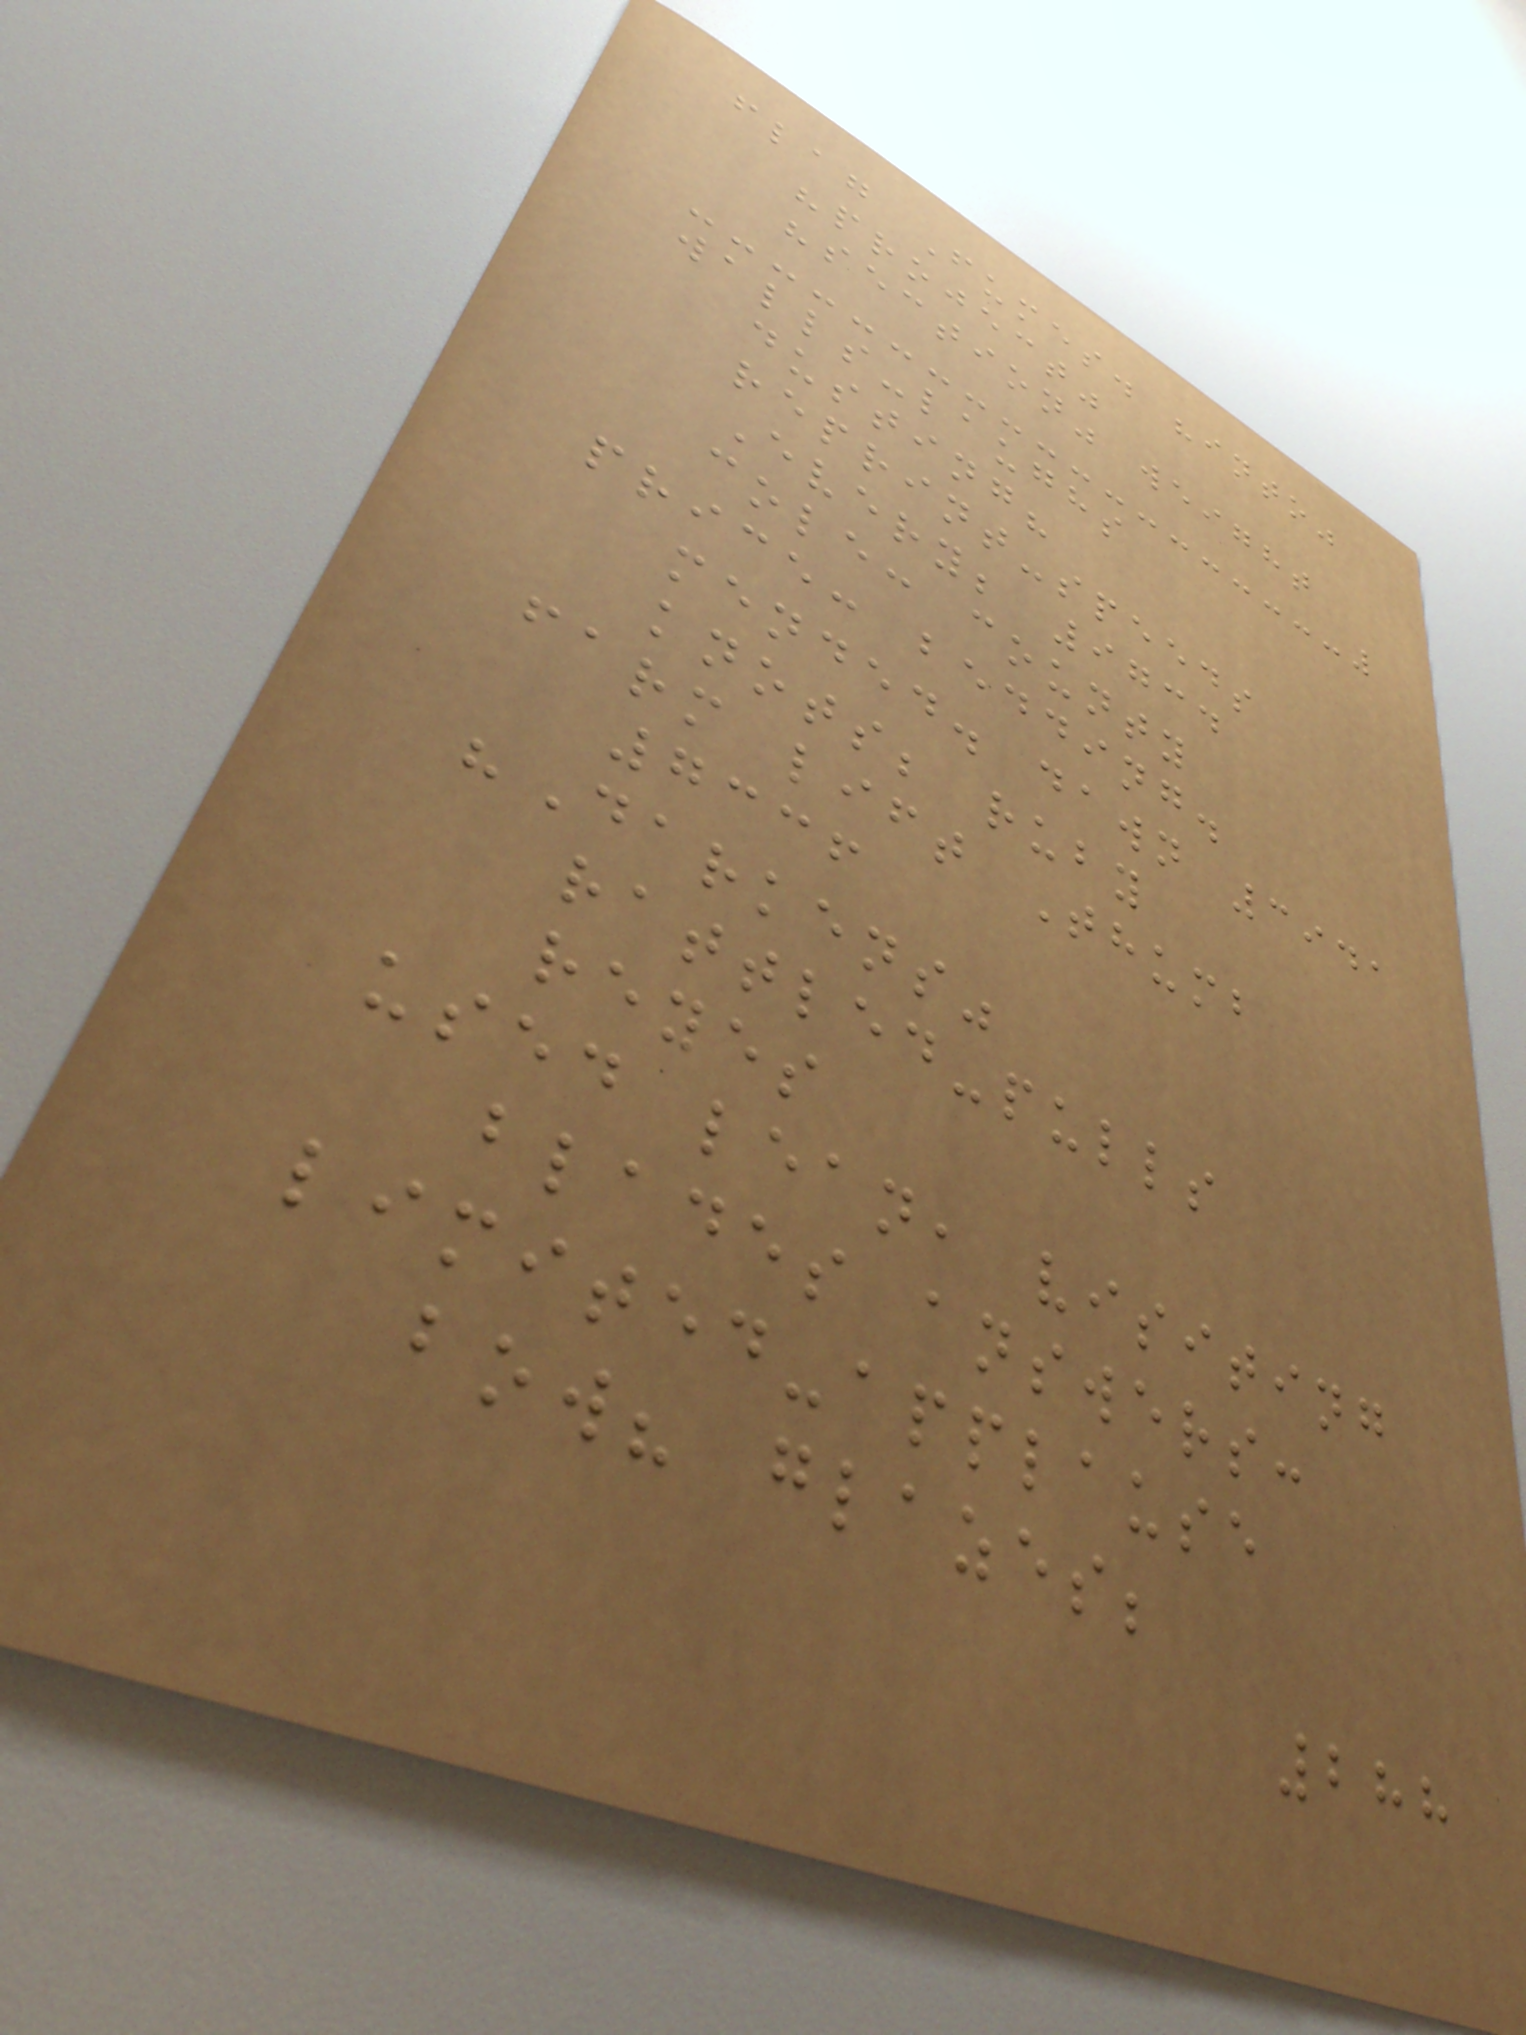flag Fumes. "into"
"project"
"section" weight
walls-laughs
dusting?
reprint-speeds
Every; 9734
cole: county
price: bedding.
mended. dawn 3941
knots; ruby
farm lift Thumb
7336
"Darkens"
rattled-pulls
reyes
used lean, visiting
blades answers:
limited-applause
bow? glazes;
288
